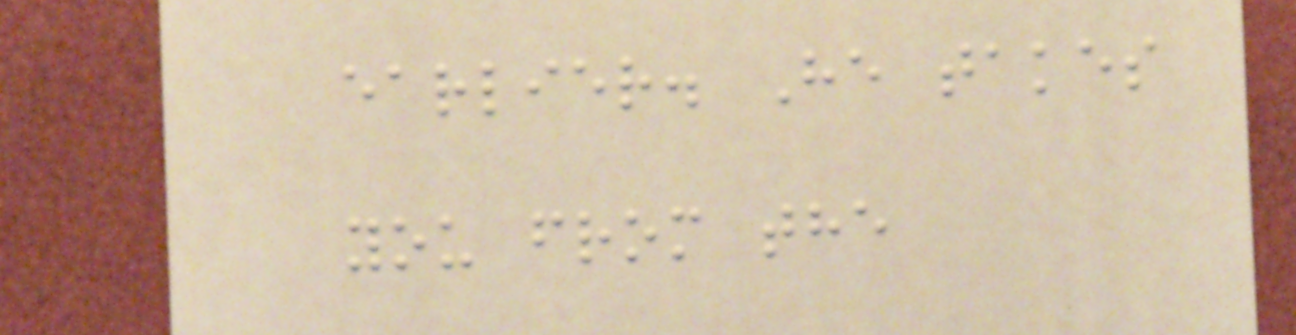earlier. He takes
you from the
